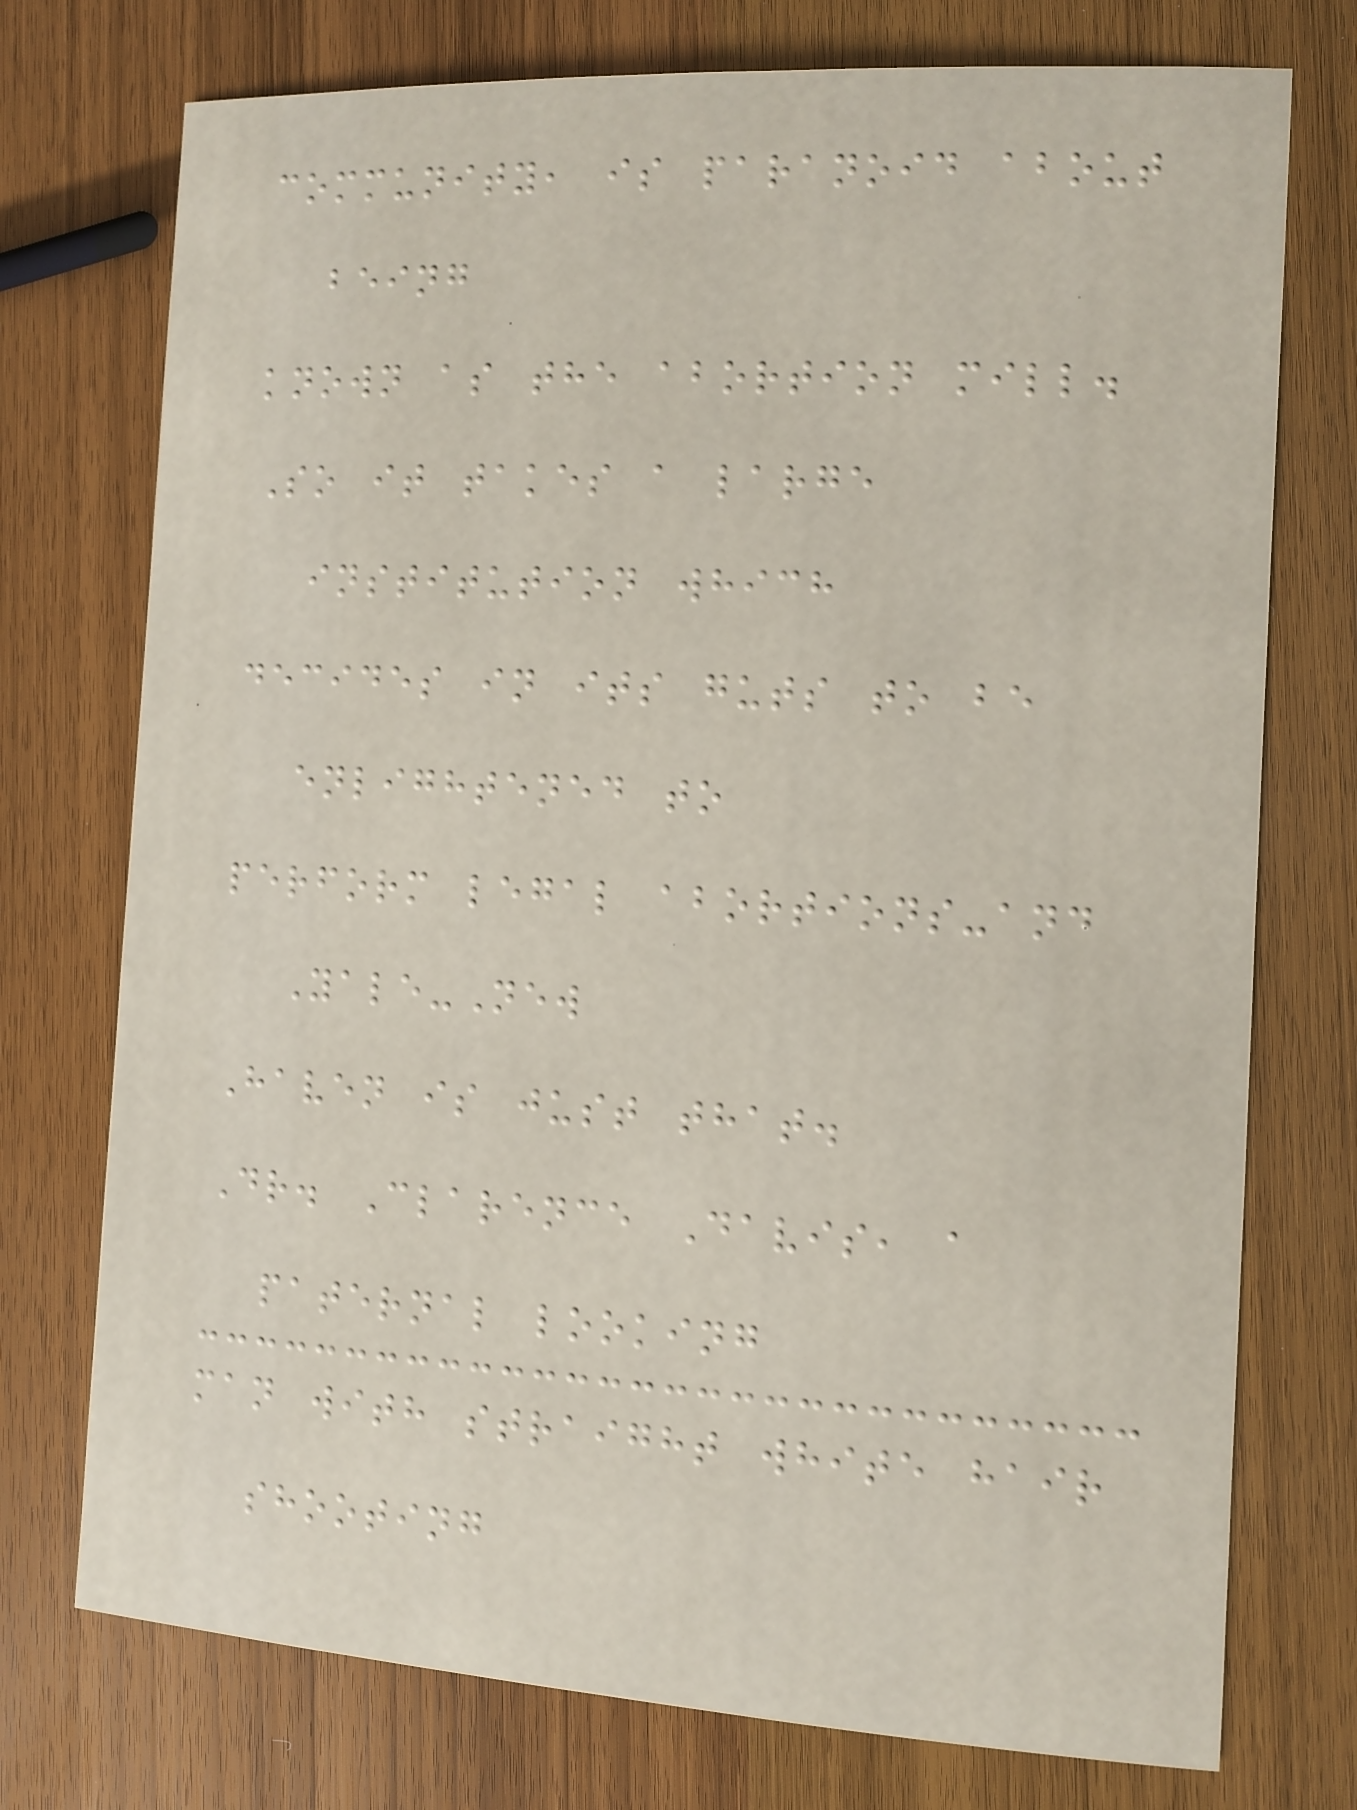community, is paranoid about
being
known as the abortion mill.
So it takes a large
institution which
decides in its guts to be
enlightened to
perform legal abortions-and
Yale-New
Haven is just that.
Dr. Clarence Davis, a
paternal looking
man with straight white hair
shooting
